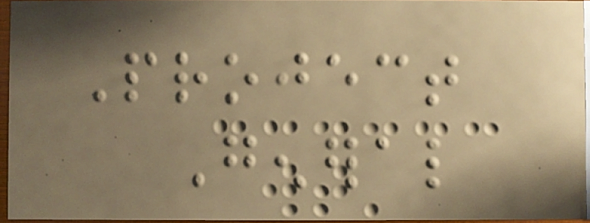Project
General
